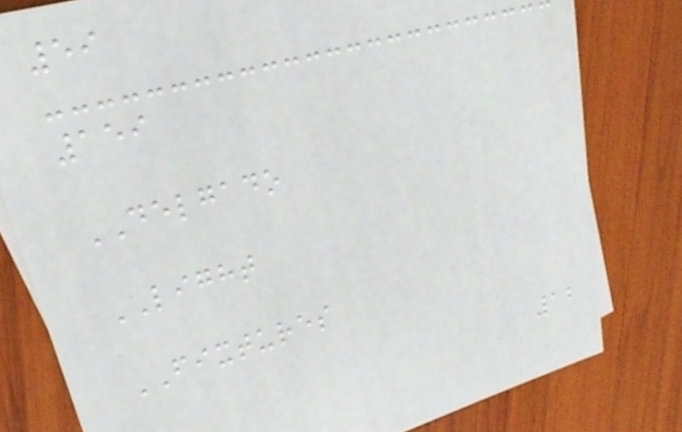59
159
DELGADO
LIGHT
FIXTURES
12
